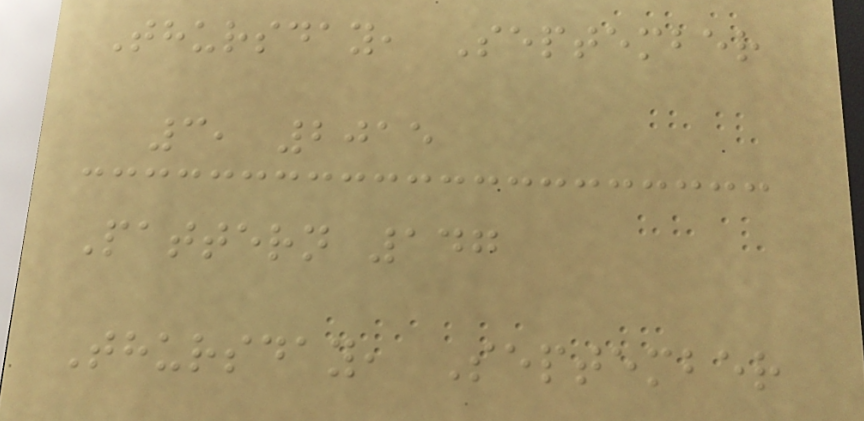Thursday, September
3, 2015
Pattern 147
Thursday, September
